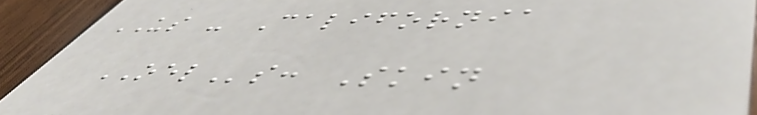US - California
OELs: Skin
